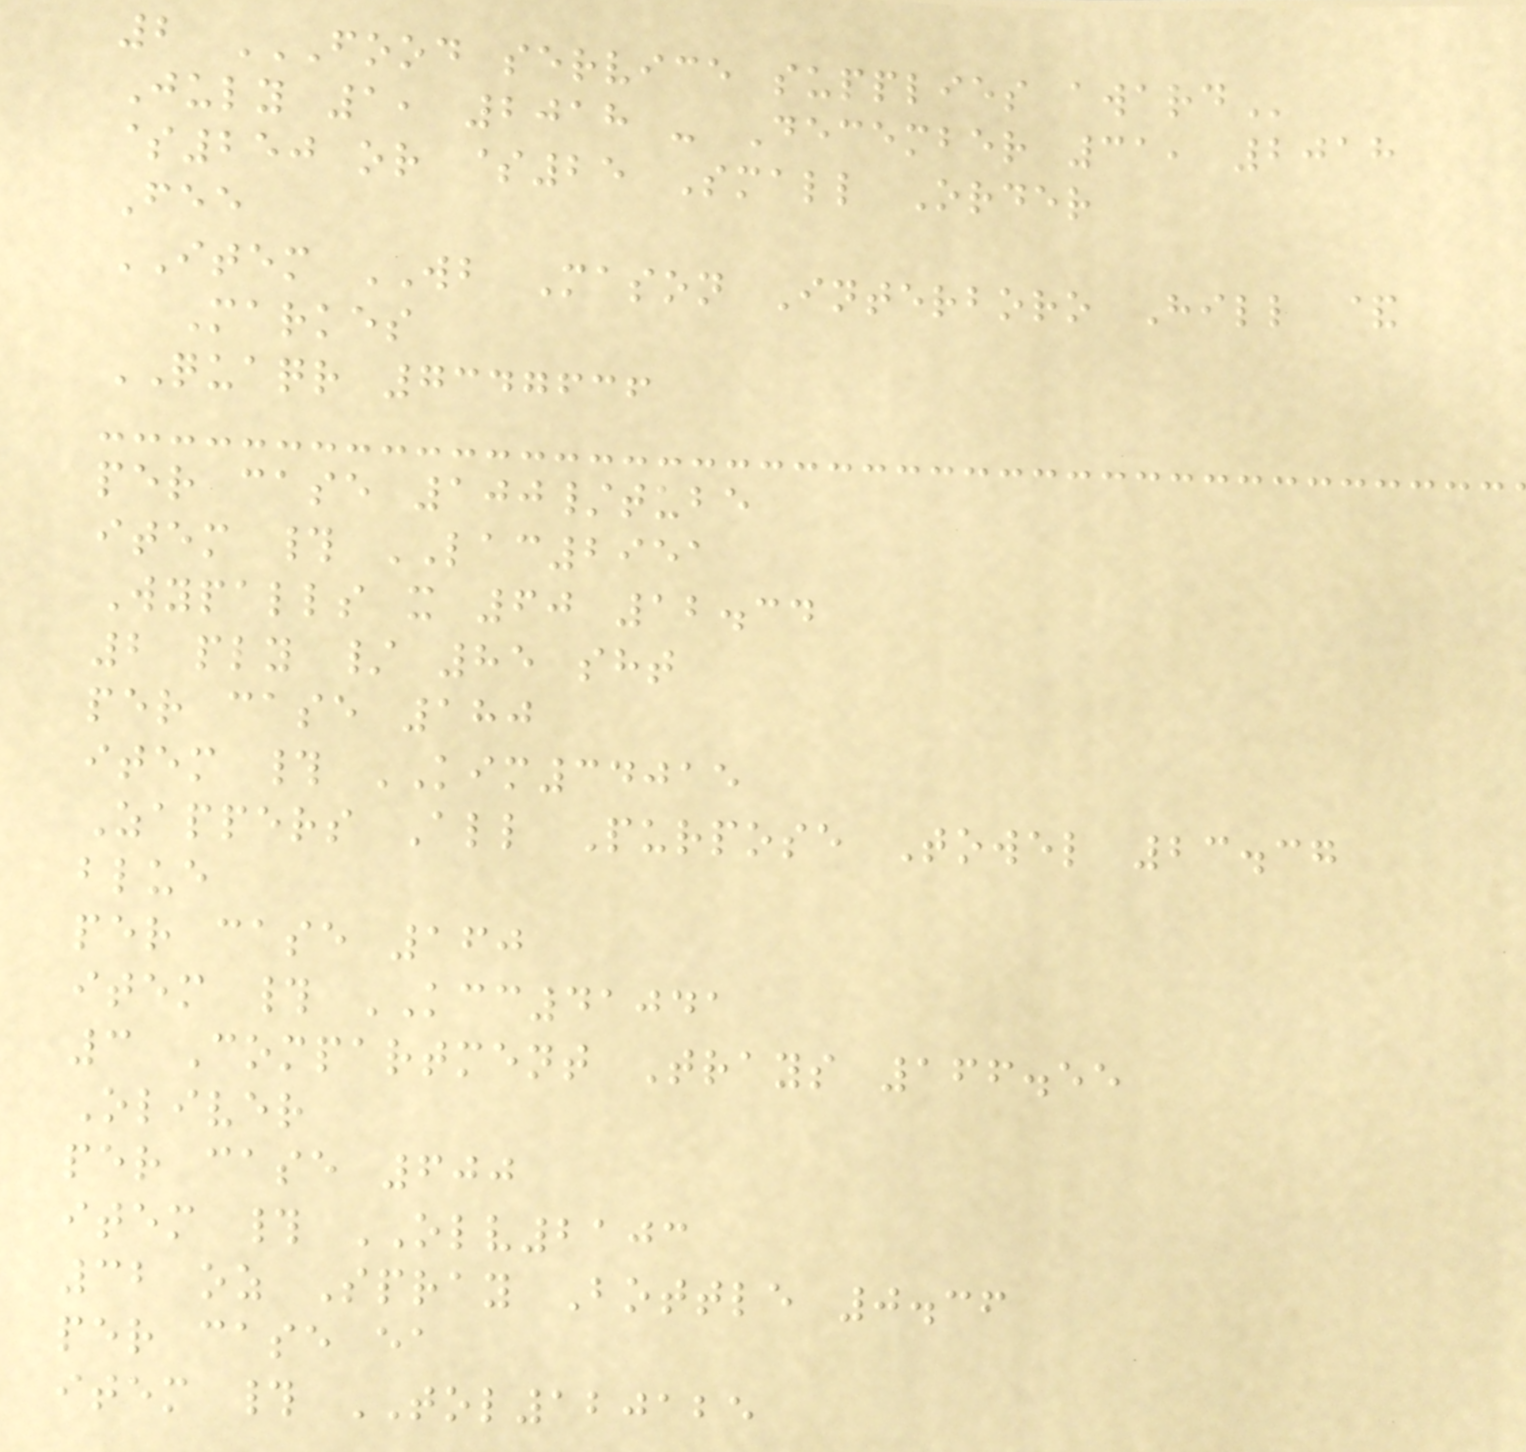2 FOOD SERVICE SUPPLIES AWARD
July 1, 2018 - December 31, 2018
$250 or $25 Small Order
Fee
ITEM WB Mason Interboro Hill &
Markes
QUAQR 7347636
per case 100/tube
item # LAC2951
Wypalls x 60 12.34
2 ply / 85 sht
per case 180
item # KIM34015
Zappers All Purpose Towel 23.37
blue
per case 160
item # KCC41041
3 Compartment Trays 166.55
Oliver
per case 600
item # OLV2103
32 oz Spray Bottle 0.36
per case ea
item # TOL120125
